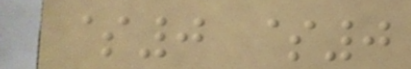$0 $0
